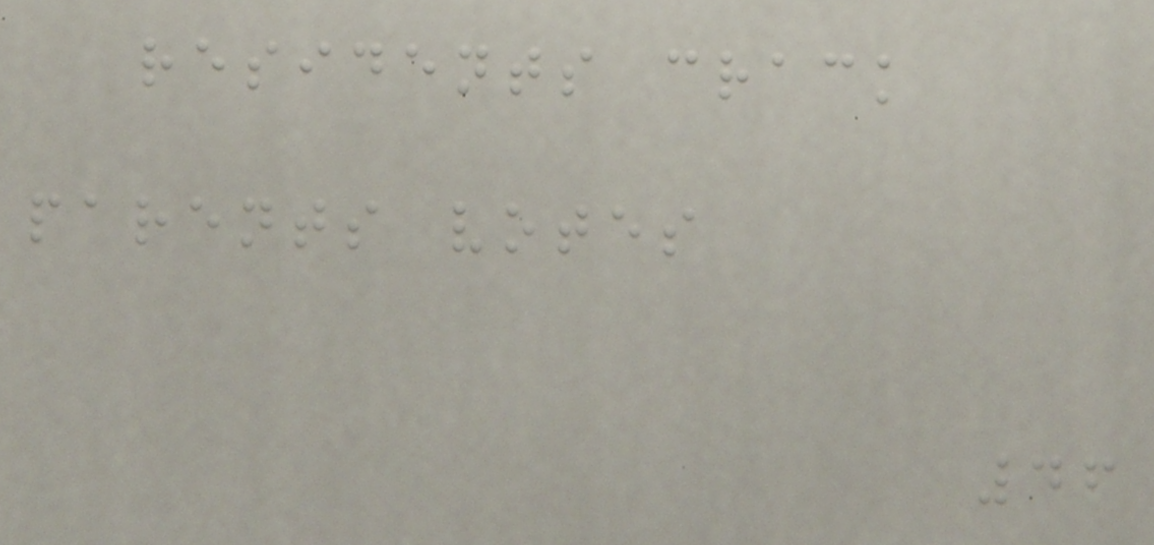residents crack
parents votes
46
